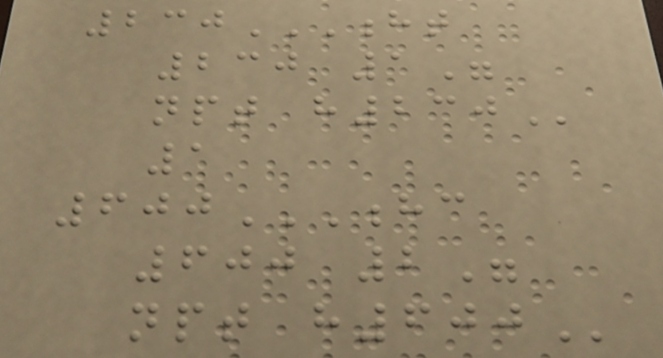230HT
230 1"
NPT H230
1
600HC
600 2"
NPT H600
